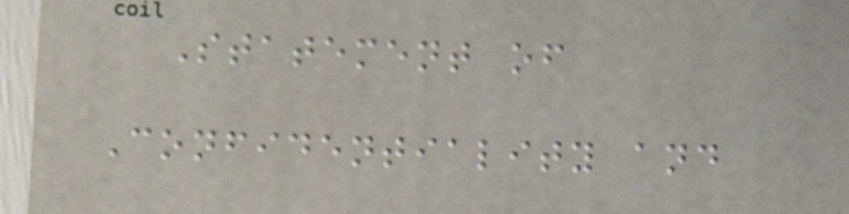Statement of
Confidentiality and
